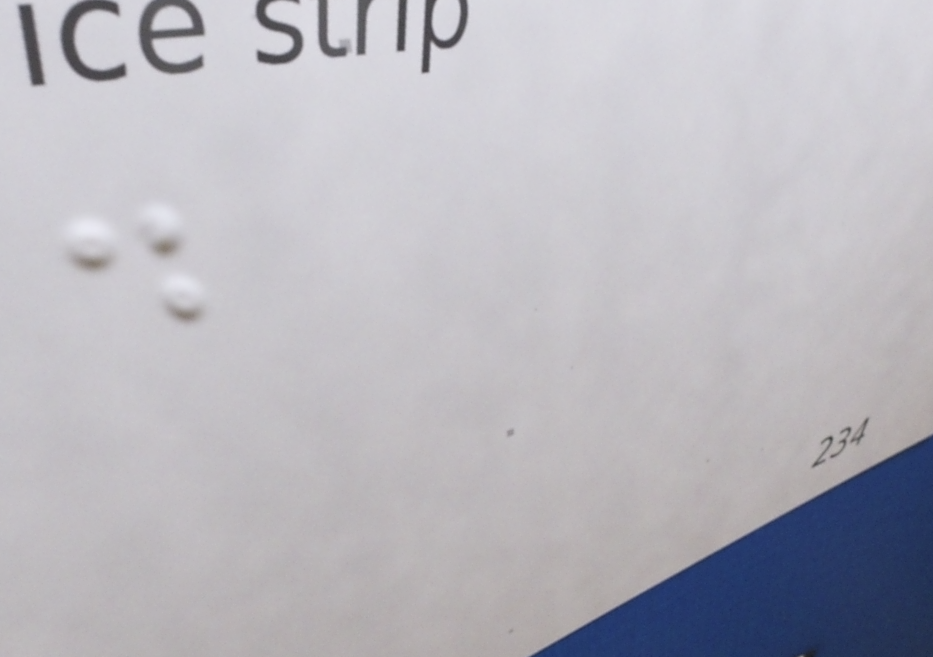.
